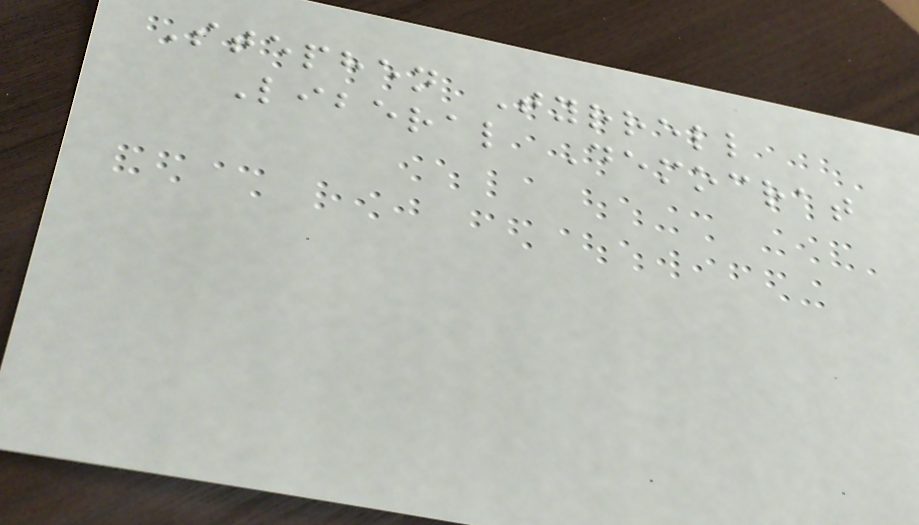Stephen Tyrrell
Liberal Democrat
